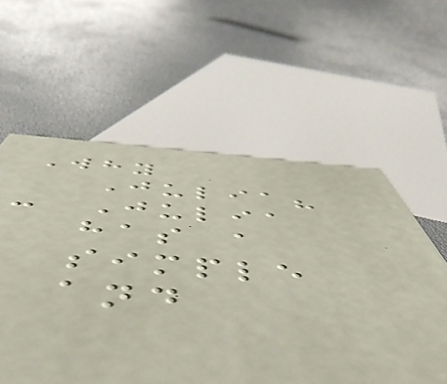Why
Julia?
- Julia
has a
simple
and
